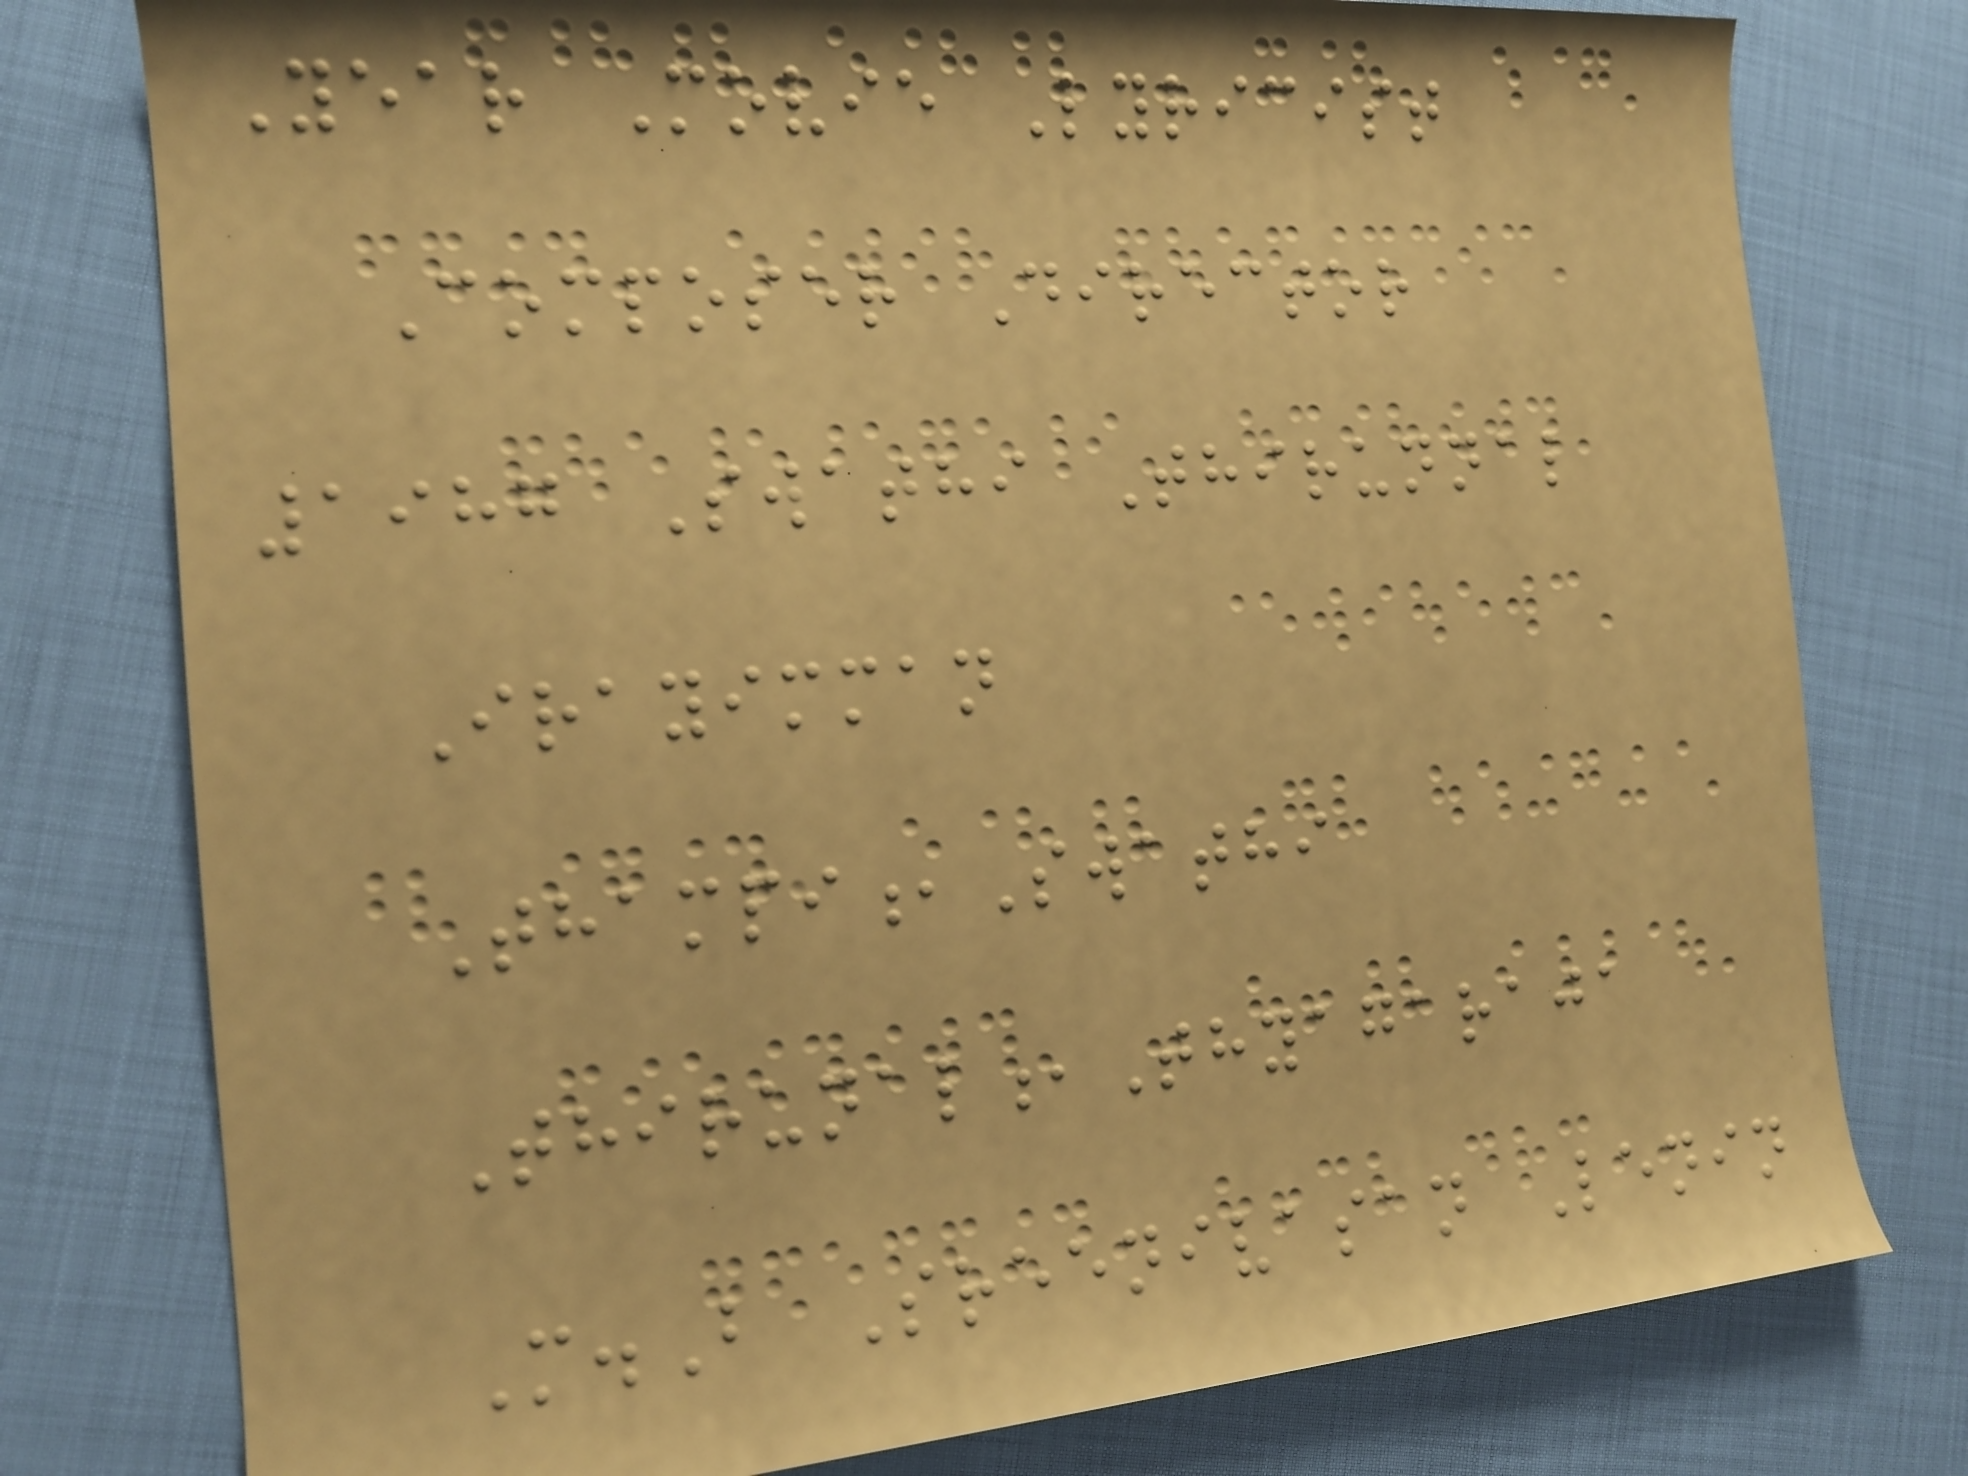Year Movie Lyricist
Composer Director
1987 Swathi Thirunnal
Irayimman
Thampi,Swathi
Thirunal,Thyagaraja
M.B Sreenivasan Lenin
